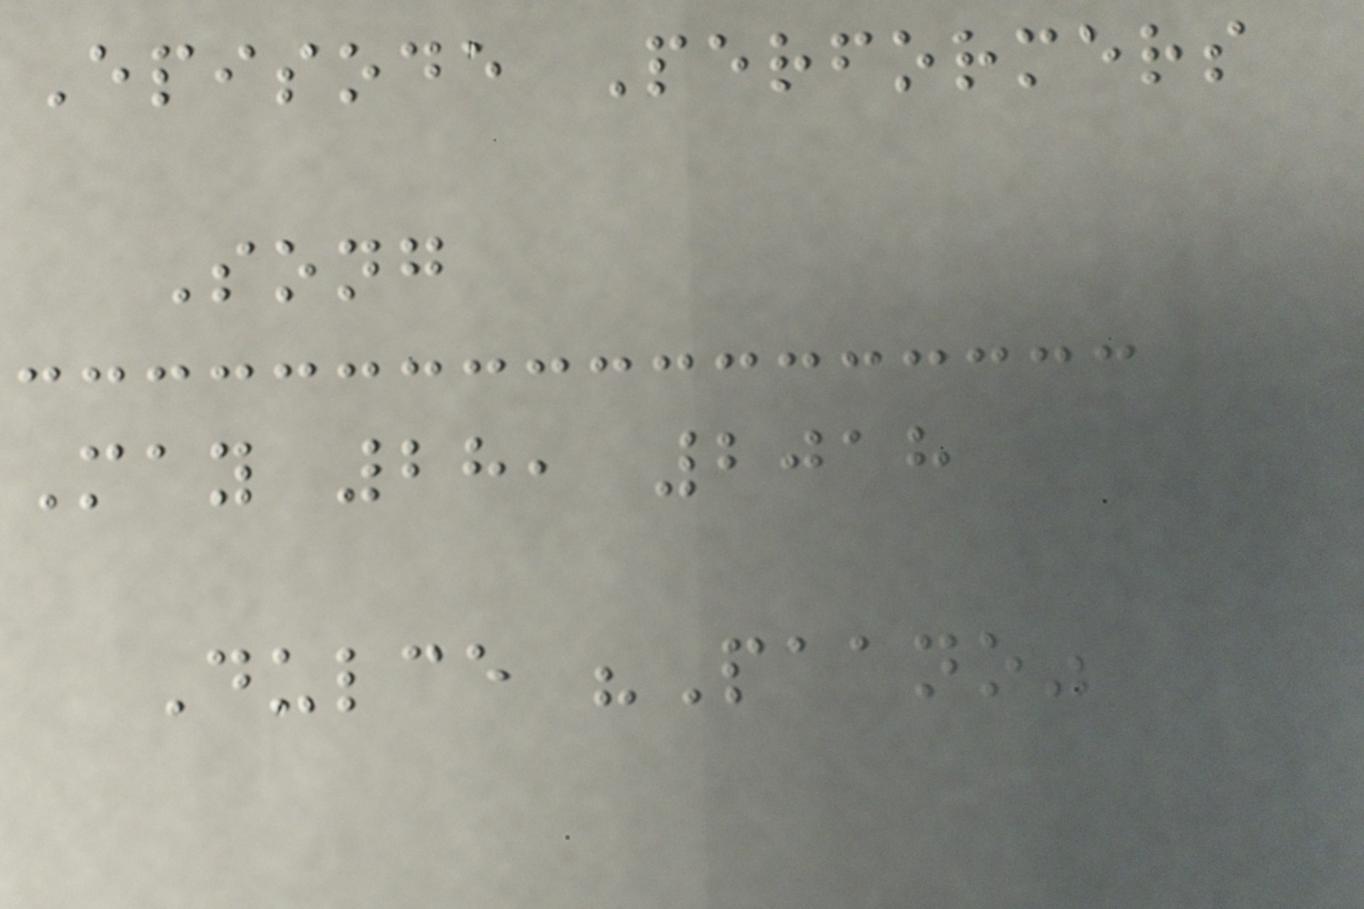Episode Performers
Song
May 28, 2018
Dulce "Paano"
